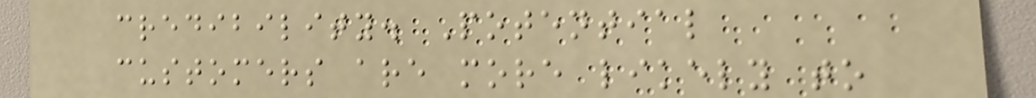credibility. Potential
customers are more likely to
